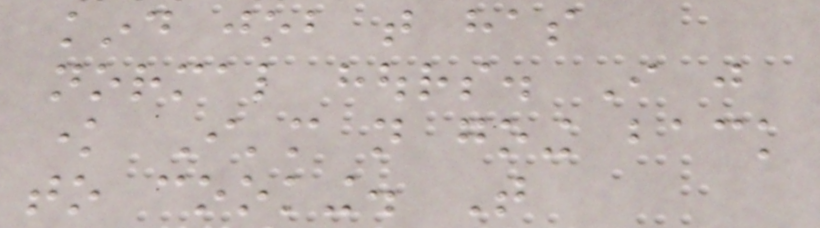kind job that has
normal hours. I just
know I'm not going back
to cooking. That
